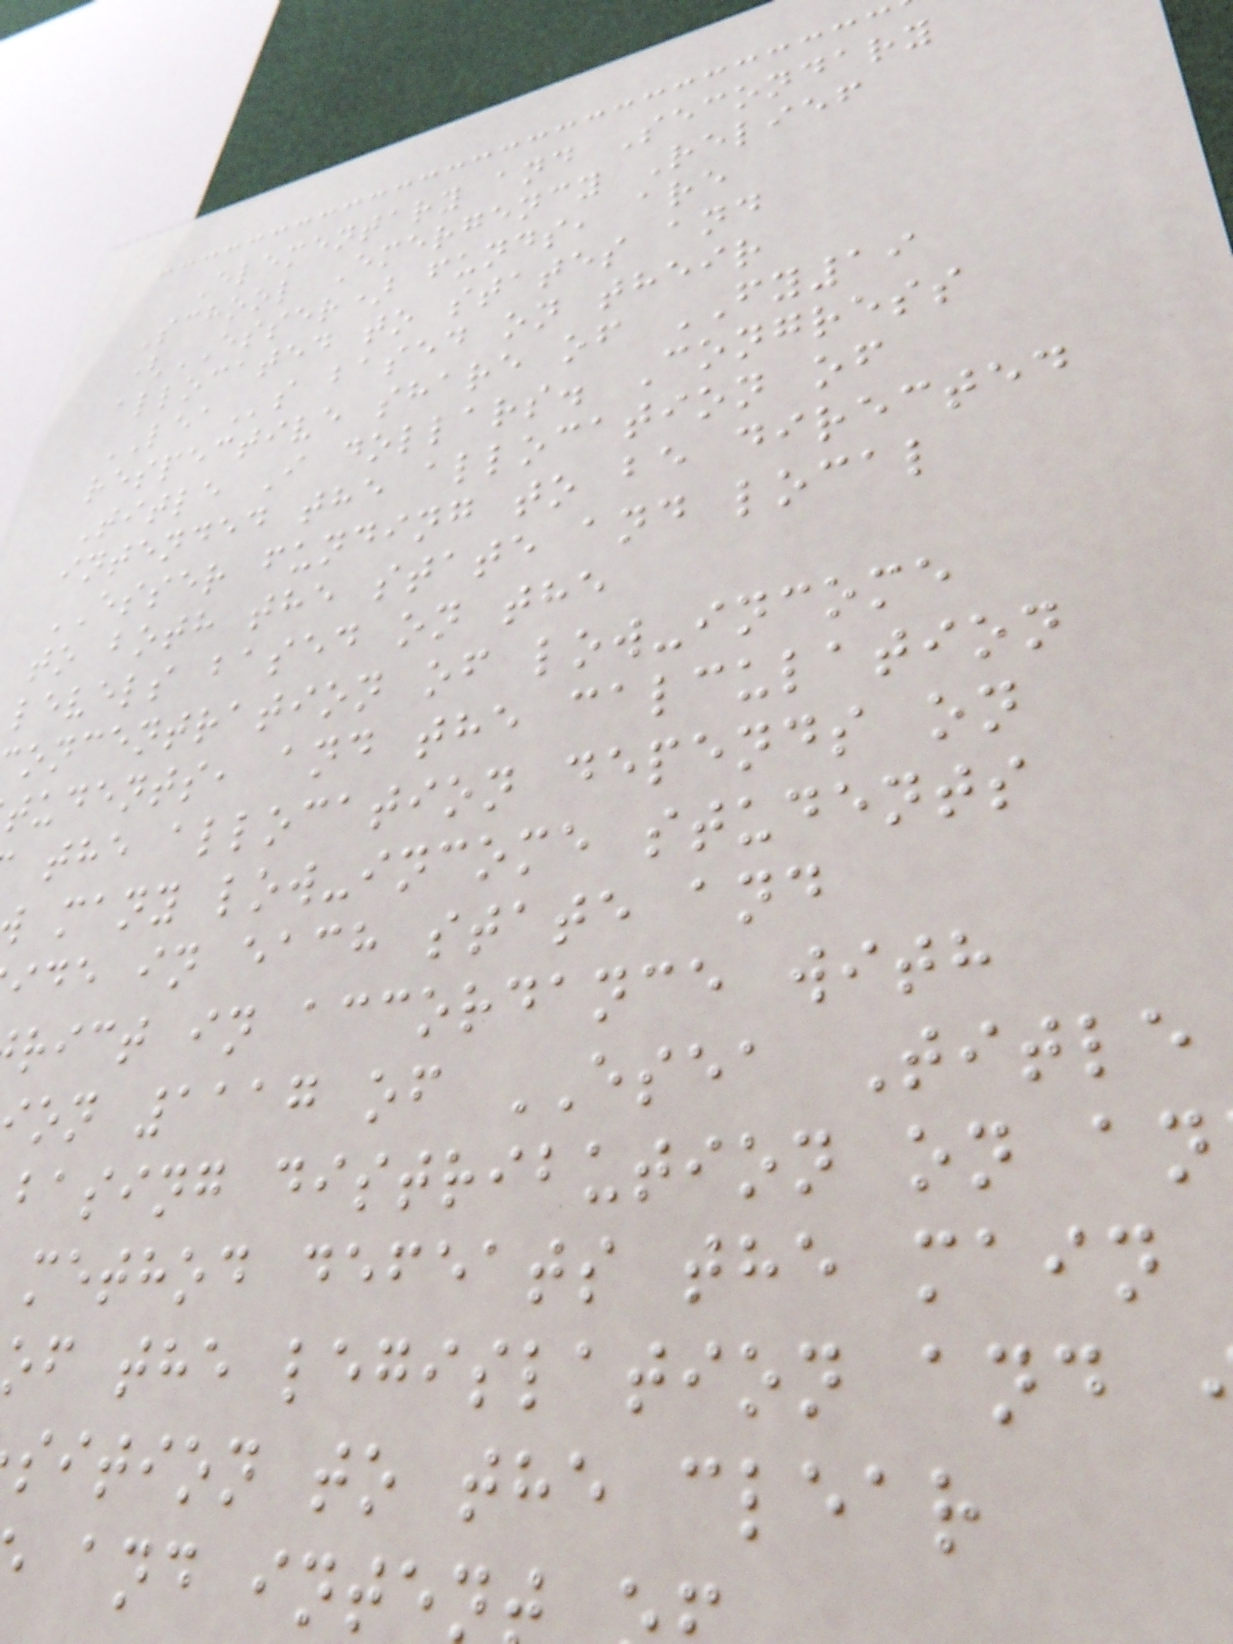Elementary and Secondary
School Emergency Relief
(ESSER) funds, are
allocated to states and
LEAs based on their
respective share of FY19
Title I dollars. Congress
intended the allocation of
ESSER funding to be directed
to both the state and local
levels based on the
oncentration of low-income
tudents, and the calculation
the allocation depends on
many low-income students
ide in each state and
rict in accordance with
on 1117 of ESEA Title
basing distribution on an
method defeats the main
of the legislation and
sition to the clear
and inten
